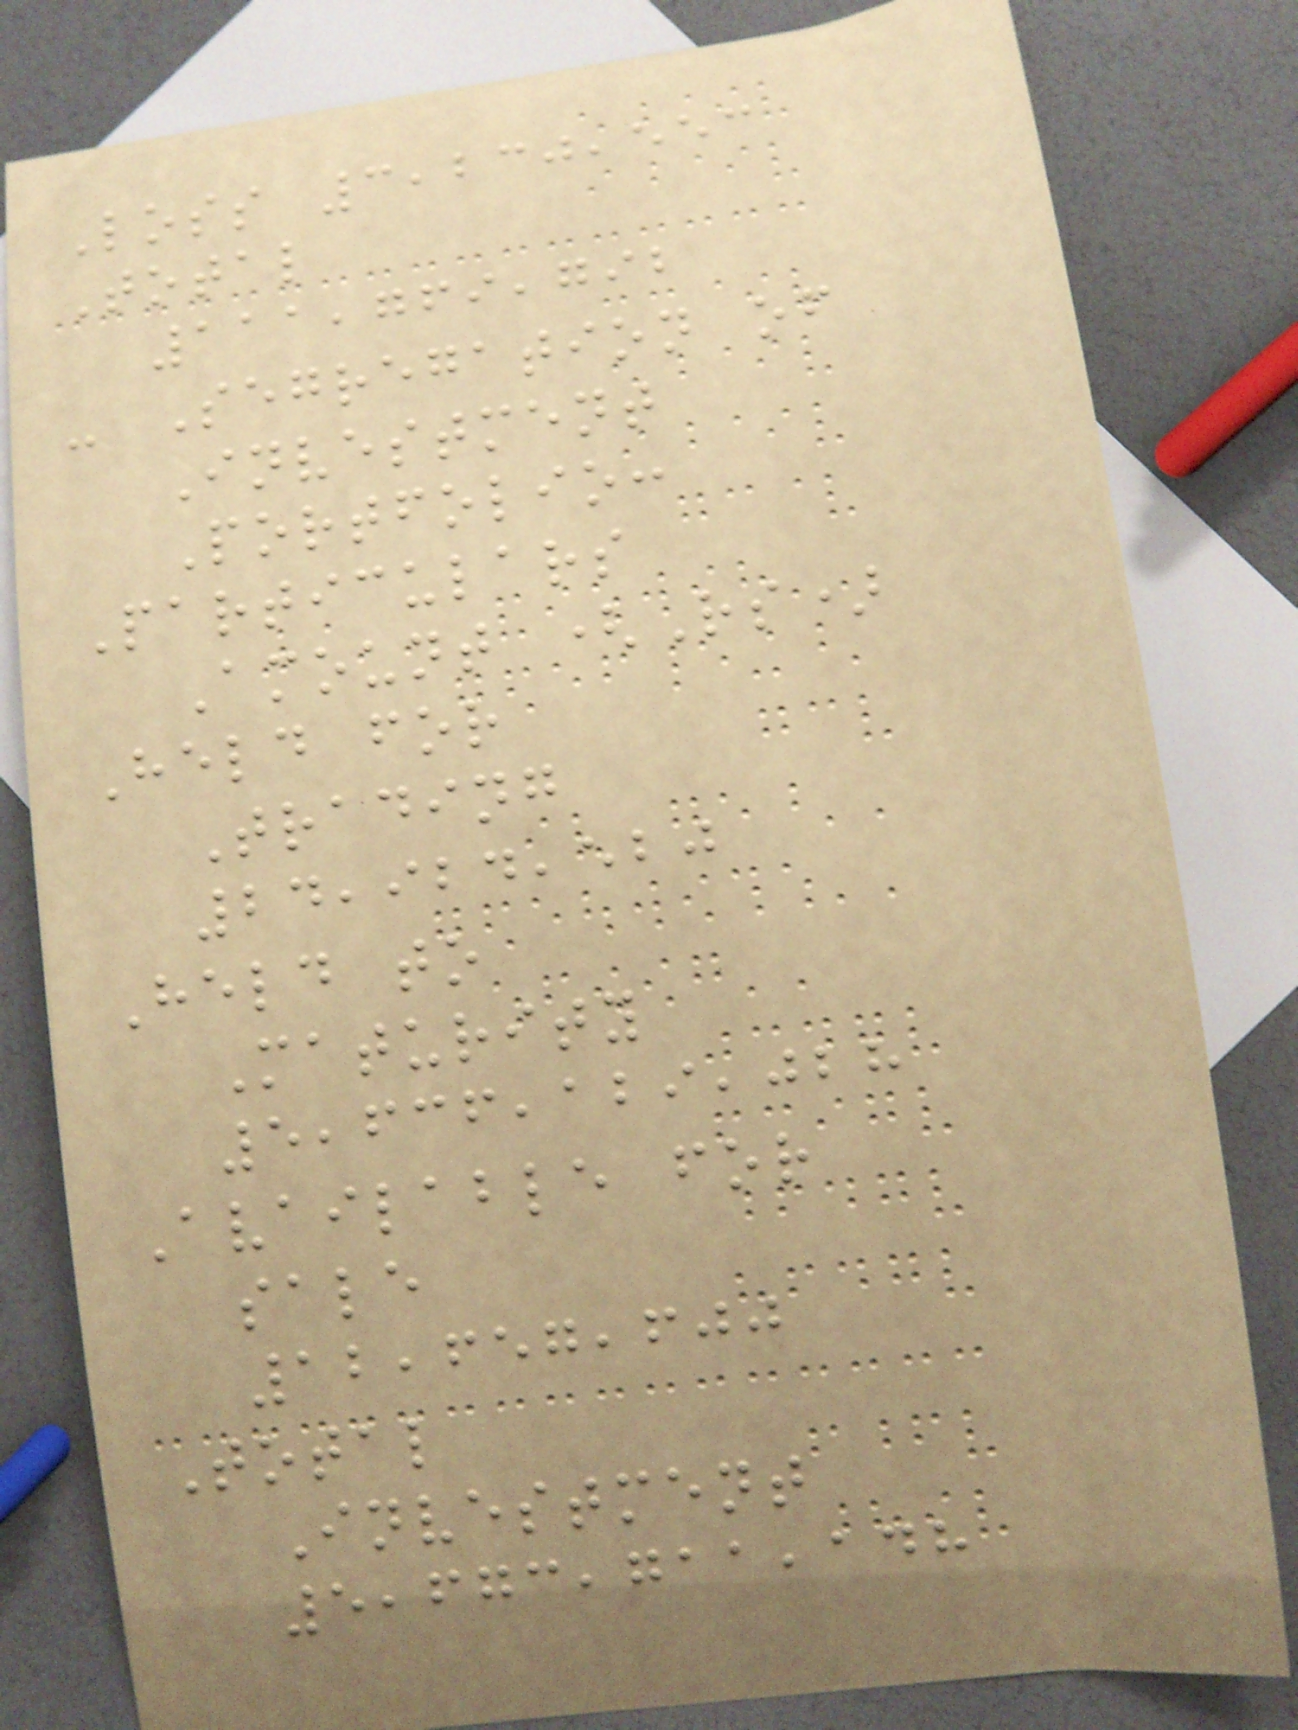Loss 3,230,553
Total
111,769,792
- Segregation of
Investment
Portfolio:
Particulars
Amount (Rs)
Held for
Trading
24,924,520
Held to
Maturity
5,636,129,028
Available for
sale
12,657,600
Total
Investment
5,673,711,148
